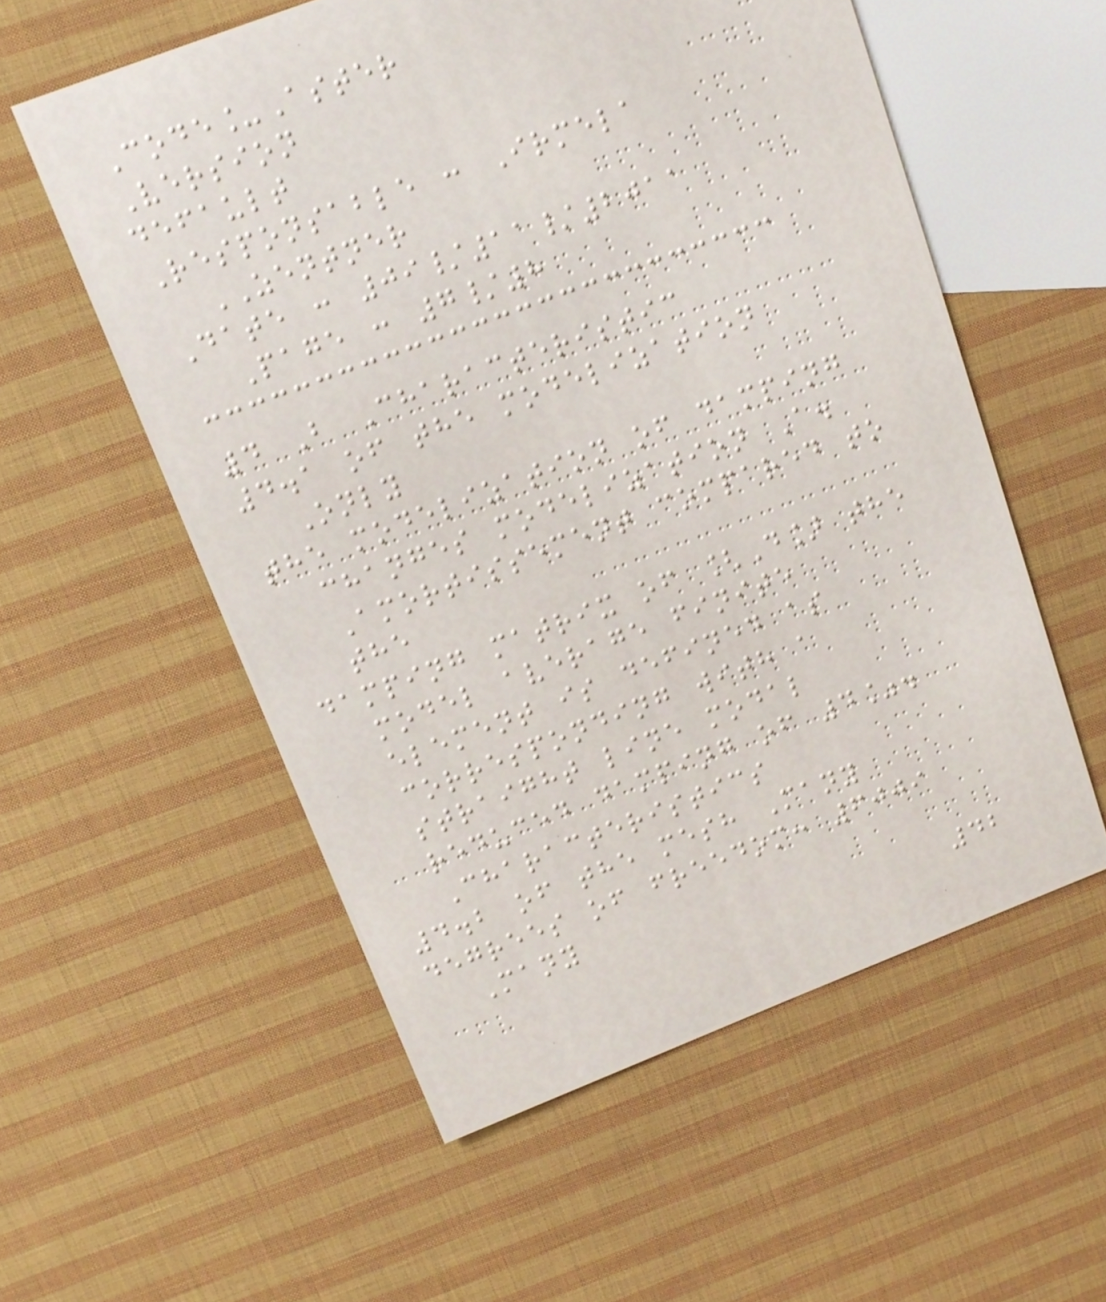Code_Aster
Version
default
Responsable : Irmela
ZENTNER
Date : 09/11/2011
Page : 7/8
4 B Characteristic
4.1 of the modelization
Only
the modelization of damping
changes modelization A.
Amortissement compared to
the
damping matrix of [D] the
model average finite
element is defined as
corresponding with a
straight line modal
reduced damping of 4%.
Characteristics
4.2 of the mesh Many
degrees of freedom: 6009
Many
42
